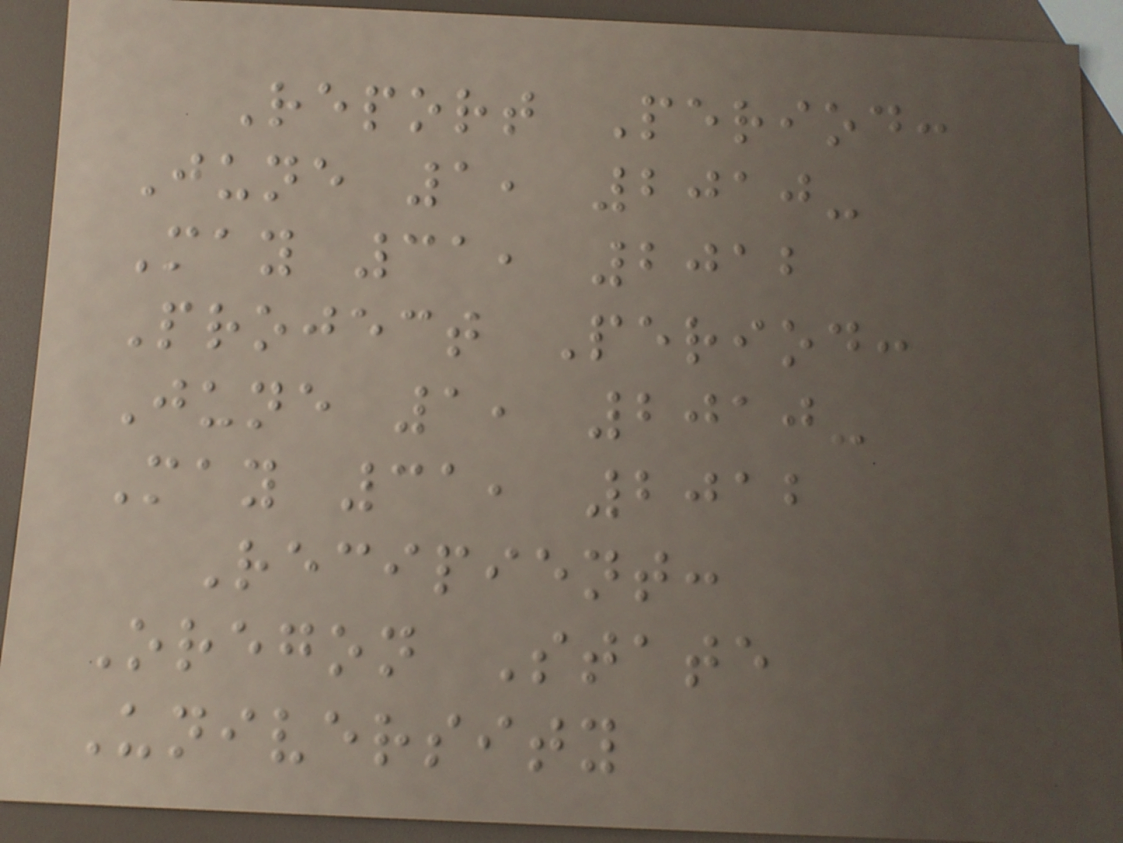Report Period:
June 1, 2010-
May 31, 2012
Project Period:
June 1, 2010-
May 31, 2012
Recipient:
Oregon State
University
